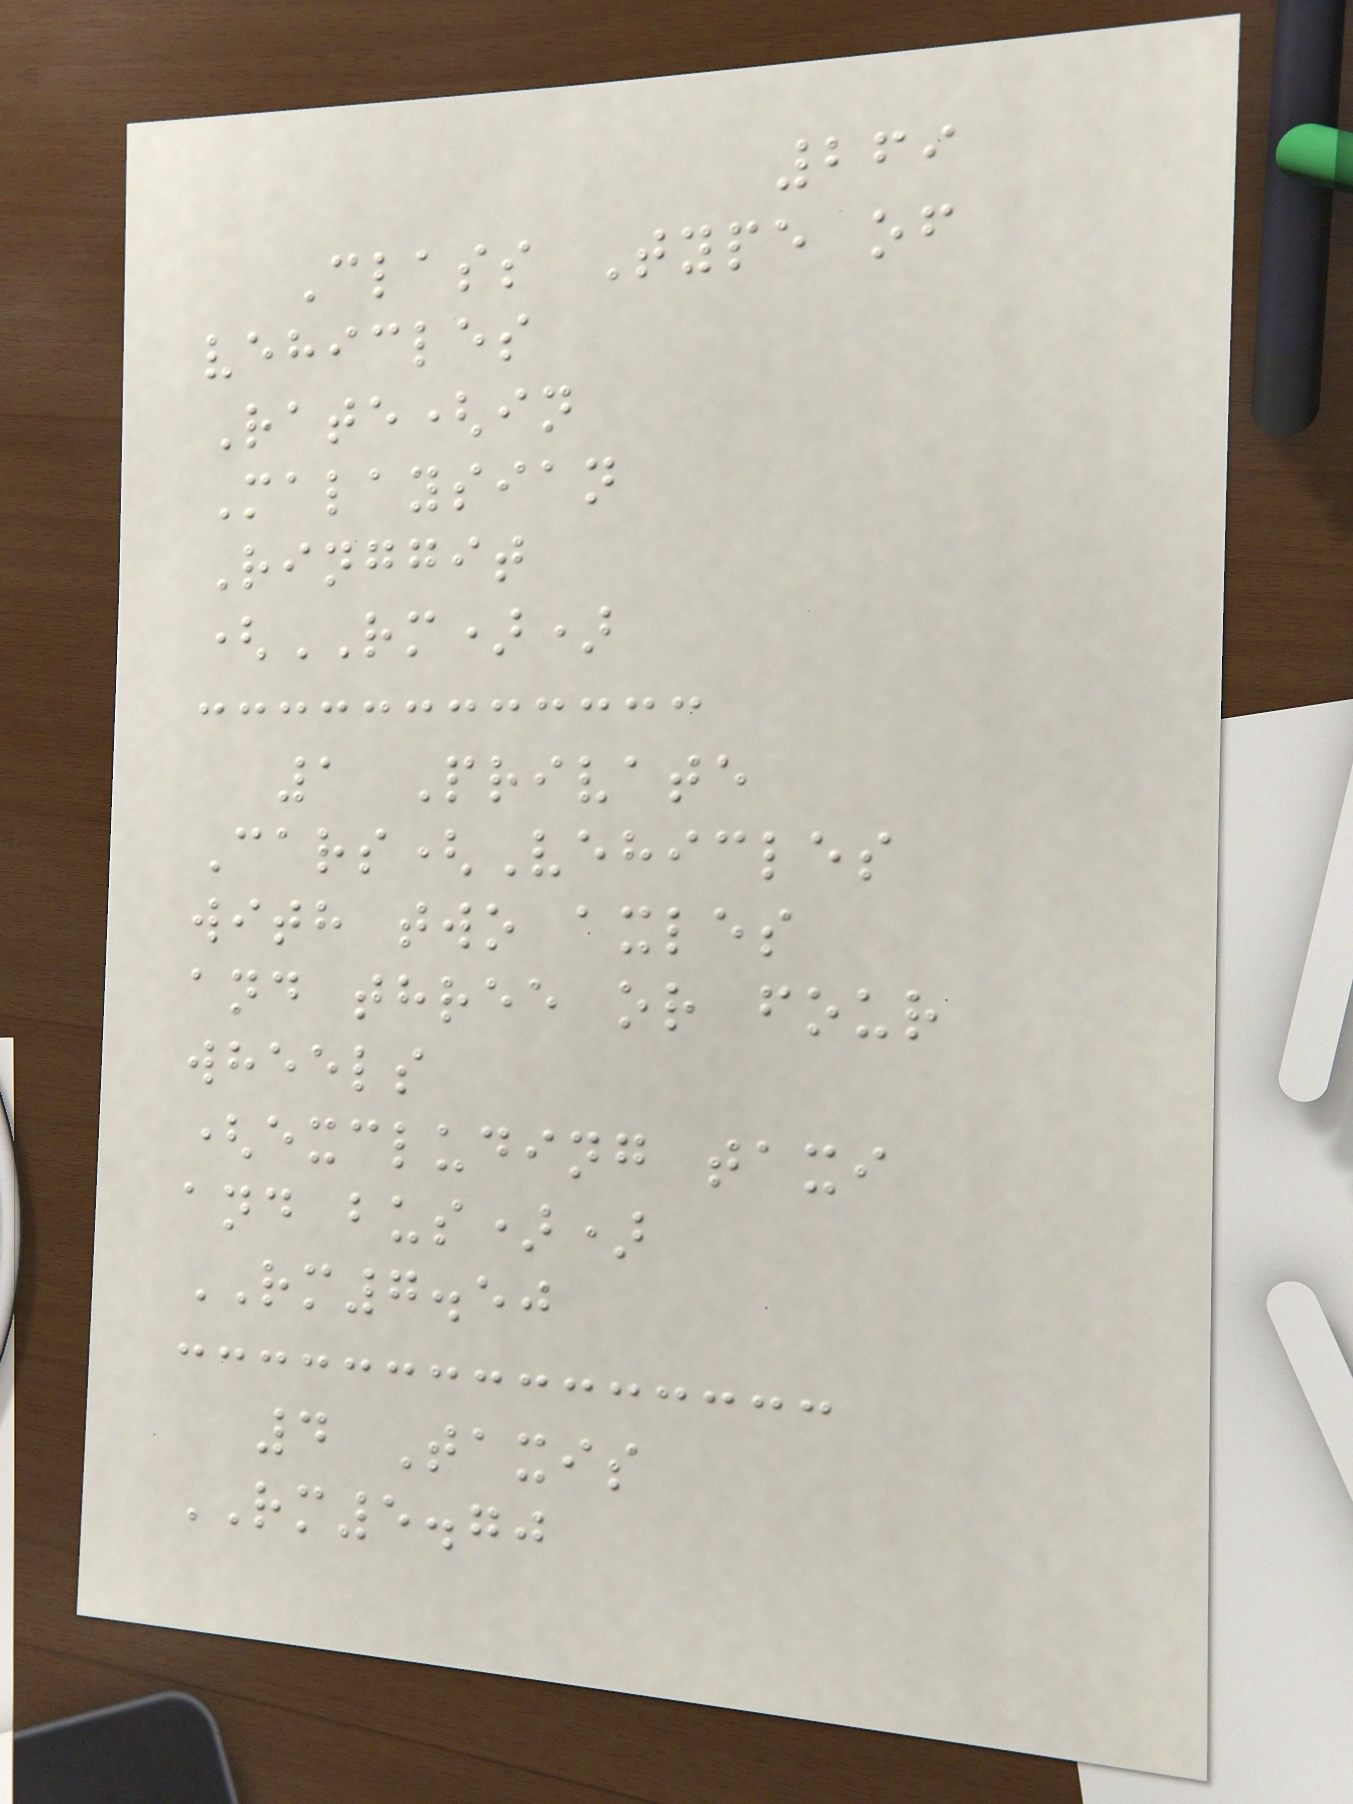269
Class Type of
vehicles
Rate(in
Malaysian
Ringgit
(RM))
1 Private
Cars(Vehicles
with two axles
and three or four
wheels
(excluding taxi
and bus))
RM7.50
4 Taxis
RM5.70
